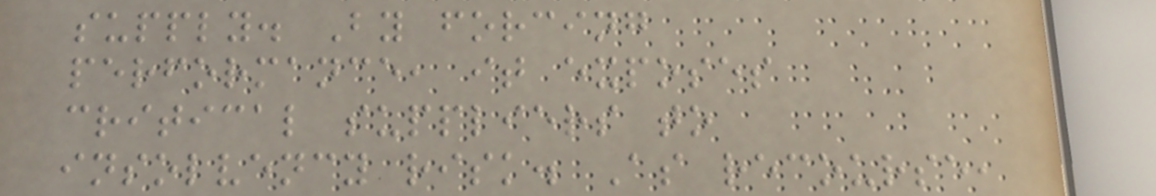supply. By forcing
performance, it exposes
critical suppliers to
insolvency risk. As recourse,
